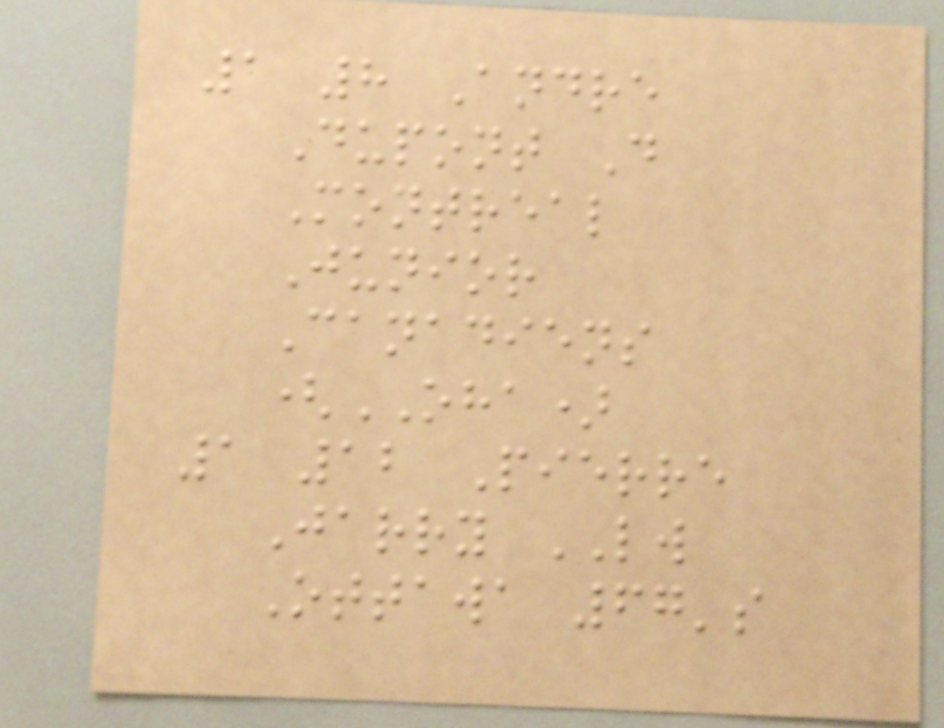1 8 Andre
Dupont D
Montreal
Junior
Canadiens
(OHA)
1 12 Pierre
Jarry LW
Ottawa 67's
